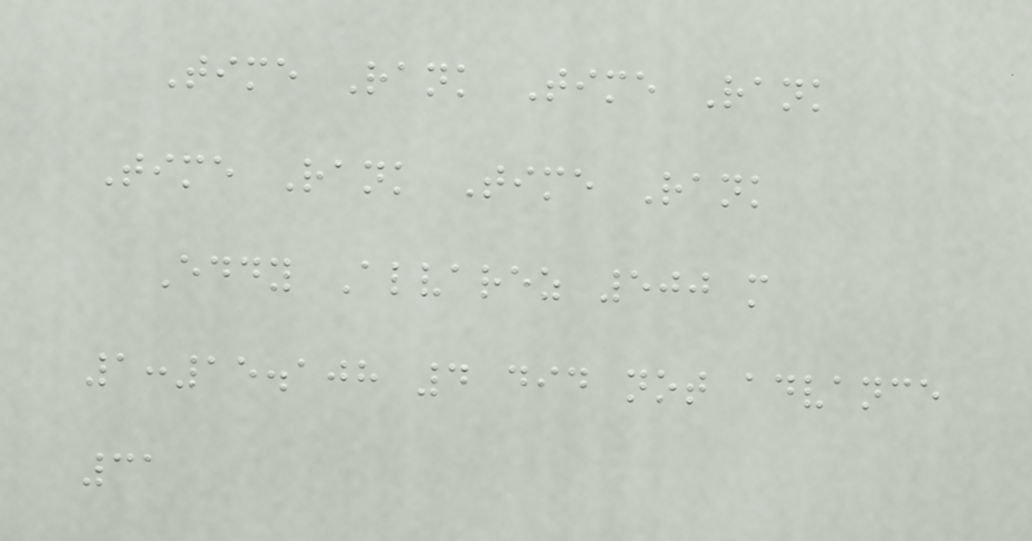Time Rank Time Rank
Time Rank Time Rank
Eddy Alvarez 500 m
1:15.108 4 did not advance
31
